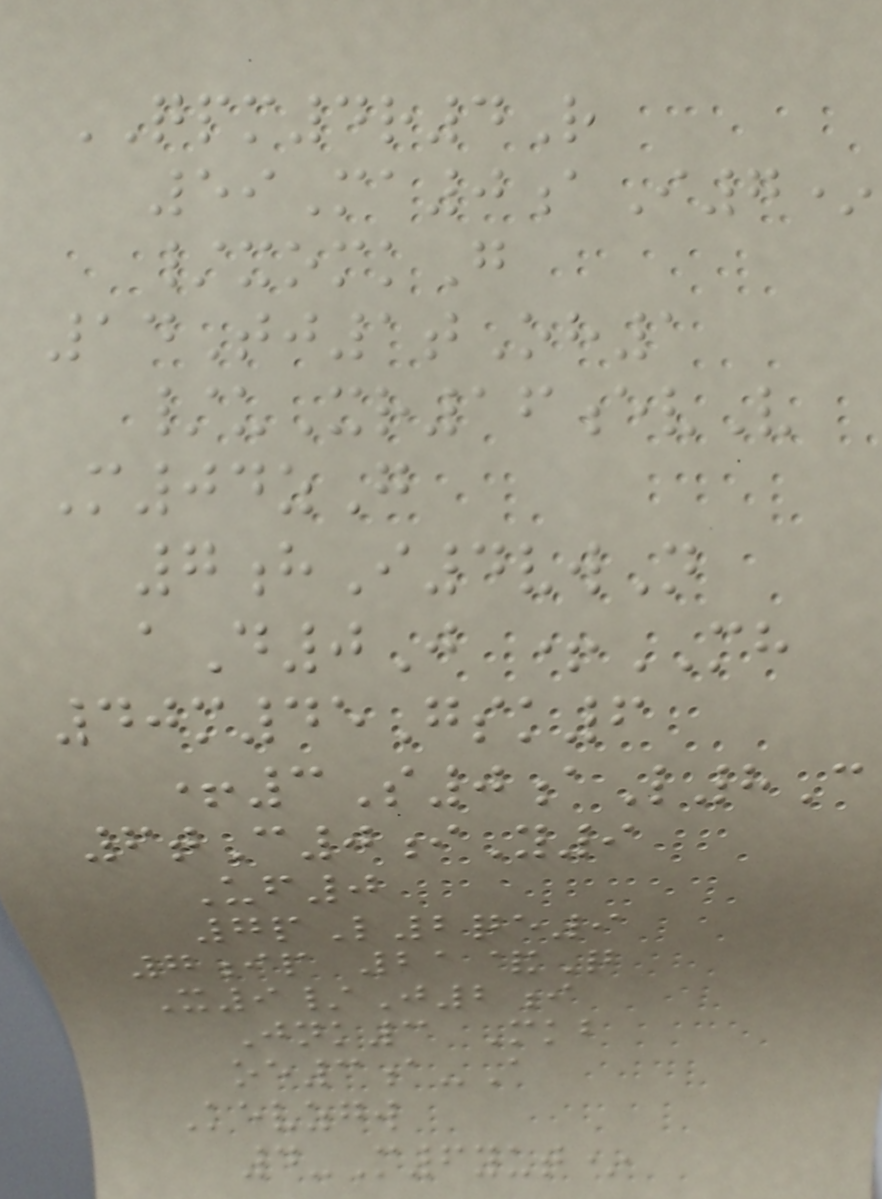QPM4r4R
59Ma0aI7*
/xomkG
14Tj1tOh1
/uXr16evV
M04zG
7hI4vwN
aD0J +MH
40m45Gsk6
+3S0aL8C
6tC0iY9
Uf0
7pL2qe9
7ip 21&Q
X9/J2i
Jnk3 Mkb
oe3a-A
Kevzgw
4-M6yut*
